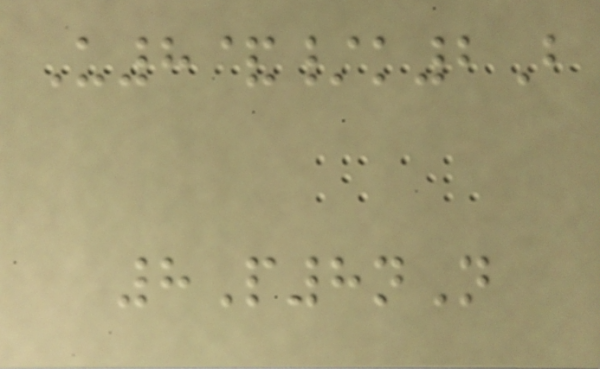U8&/k2B
8P8nN
